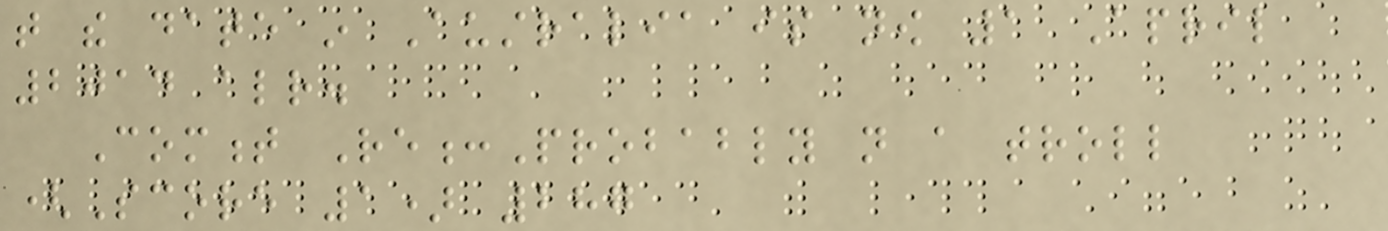that the date in Australia is now 1 April
2014 already.
Comment Re:Probably not a troll
(Score 1) 287
